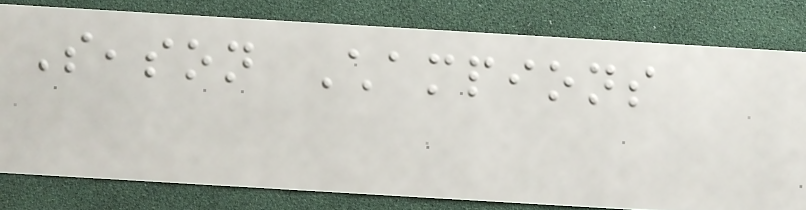Season Champions
